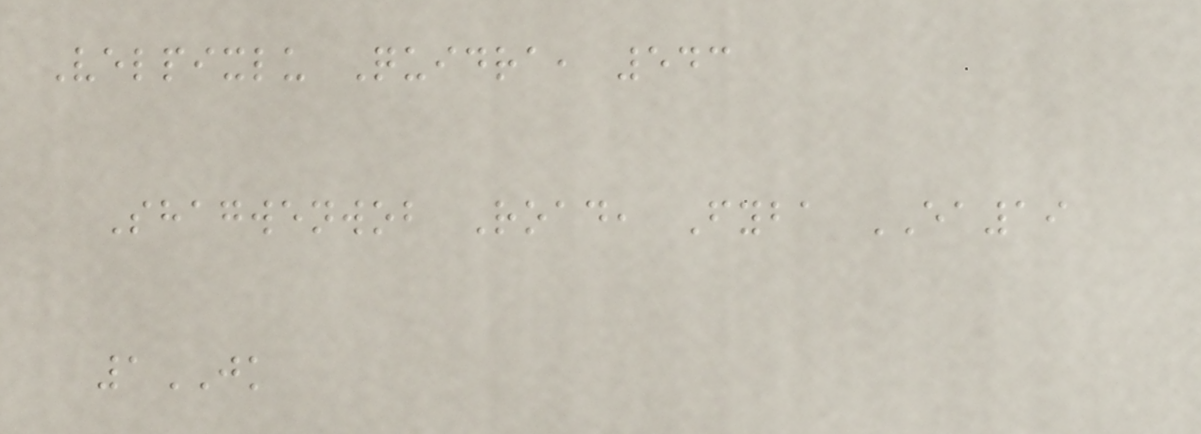Velpixlu Quidra, 543
Shagwenwob Road, Fyba EA19
1JK
